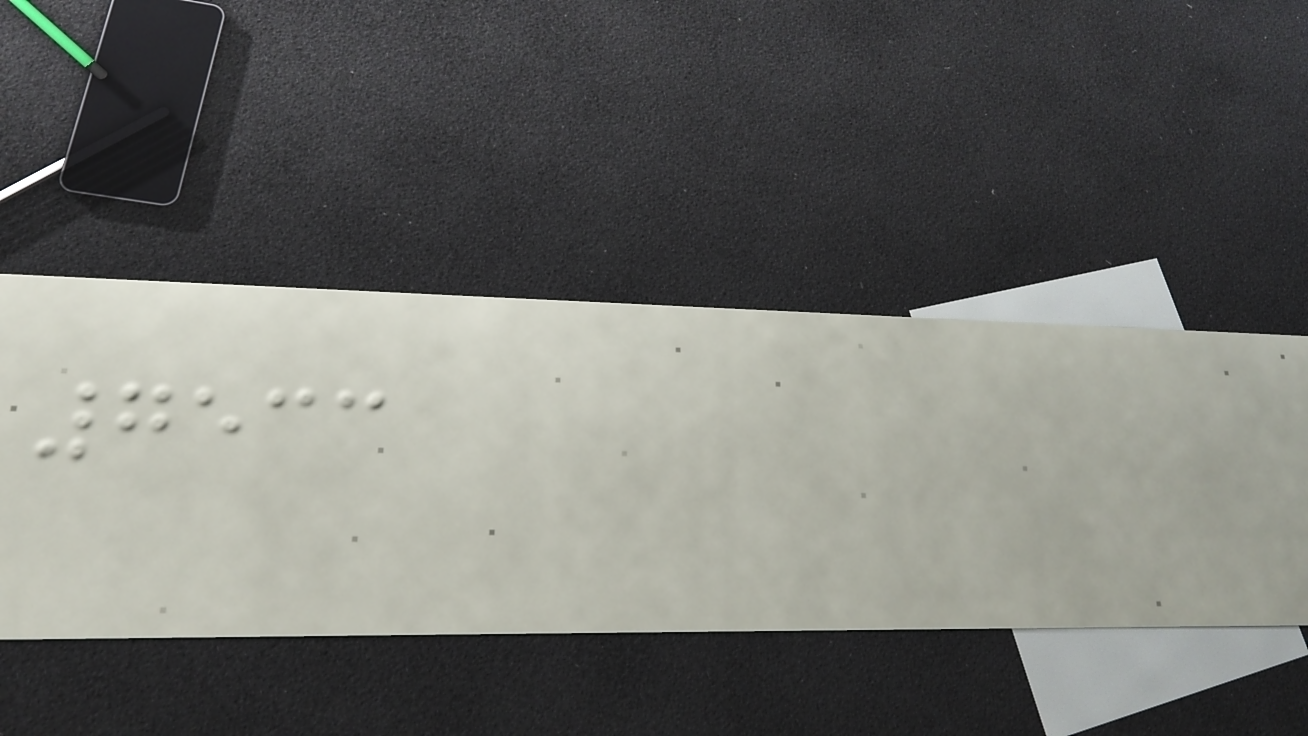7533
